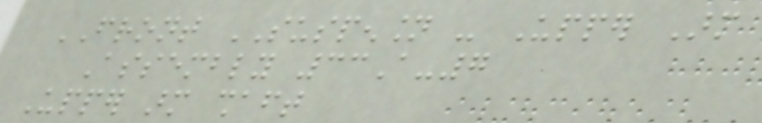FRONT SUSPENSION - Upper Arm
Assembly 33A-7
Upper arm shaft
